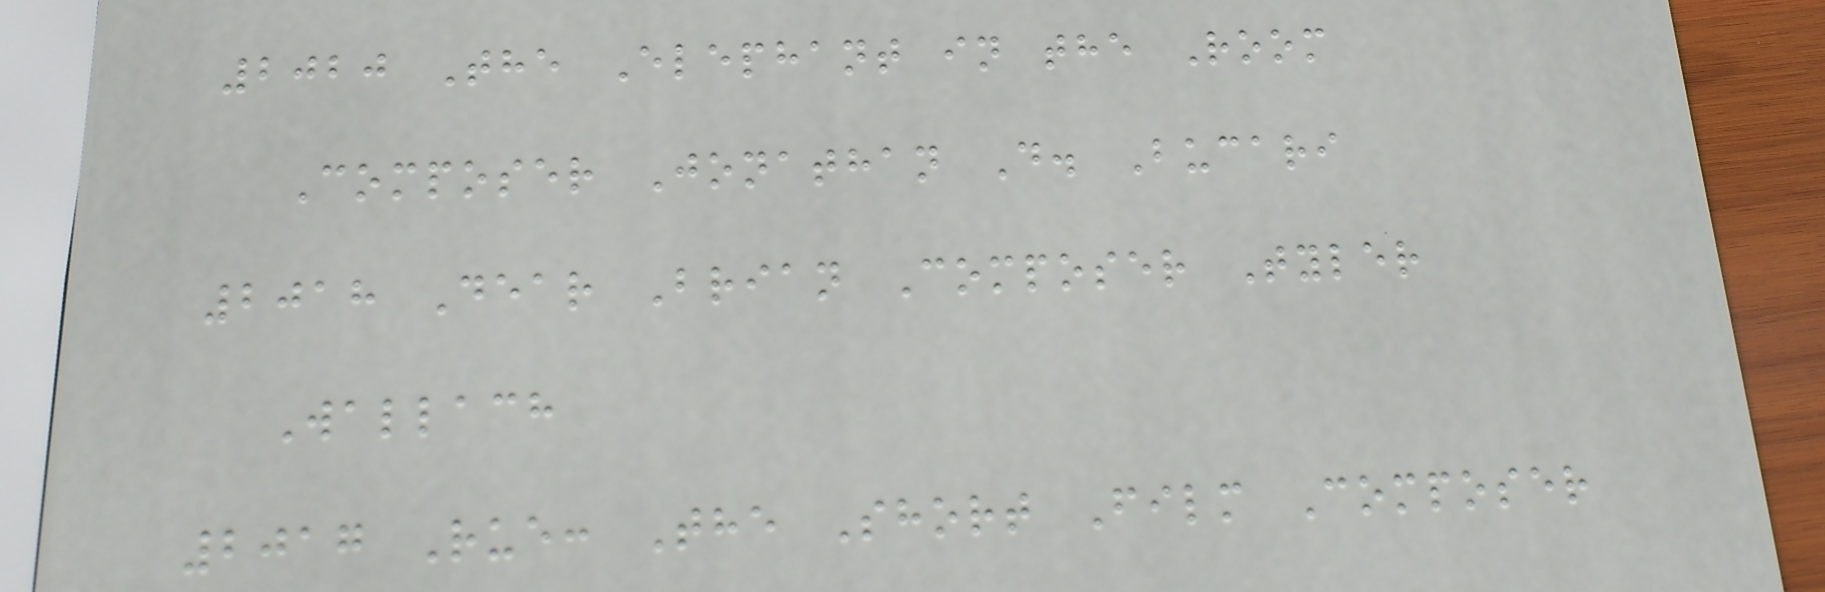2020 The Elephant in the Room
Composer Jonathan D. Bucari
2018 Dear Brian Composer Tyler
Wallach
2017 Rue: The Short Film Composer
